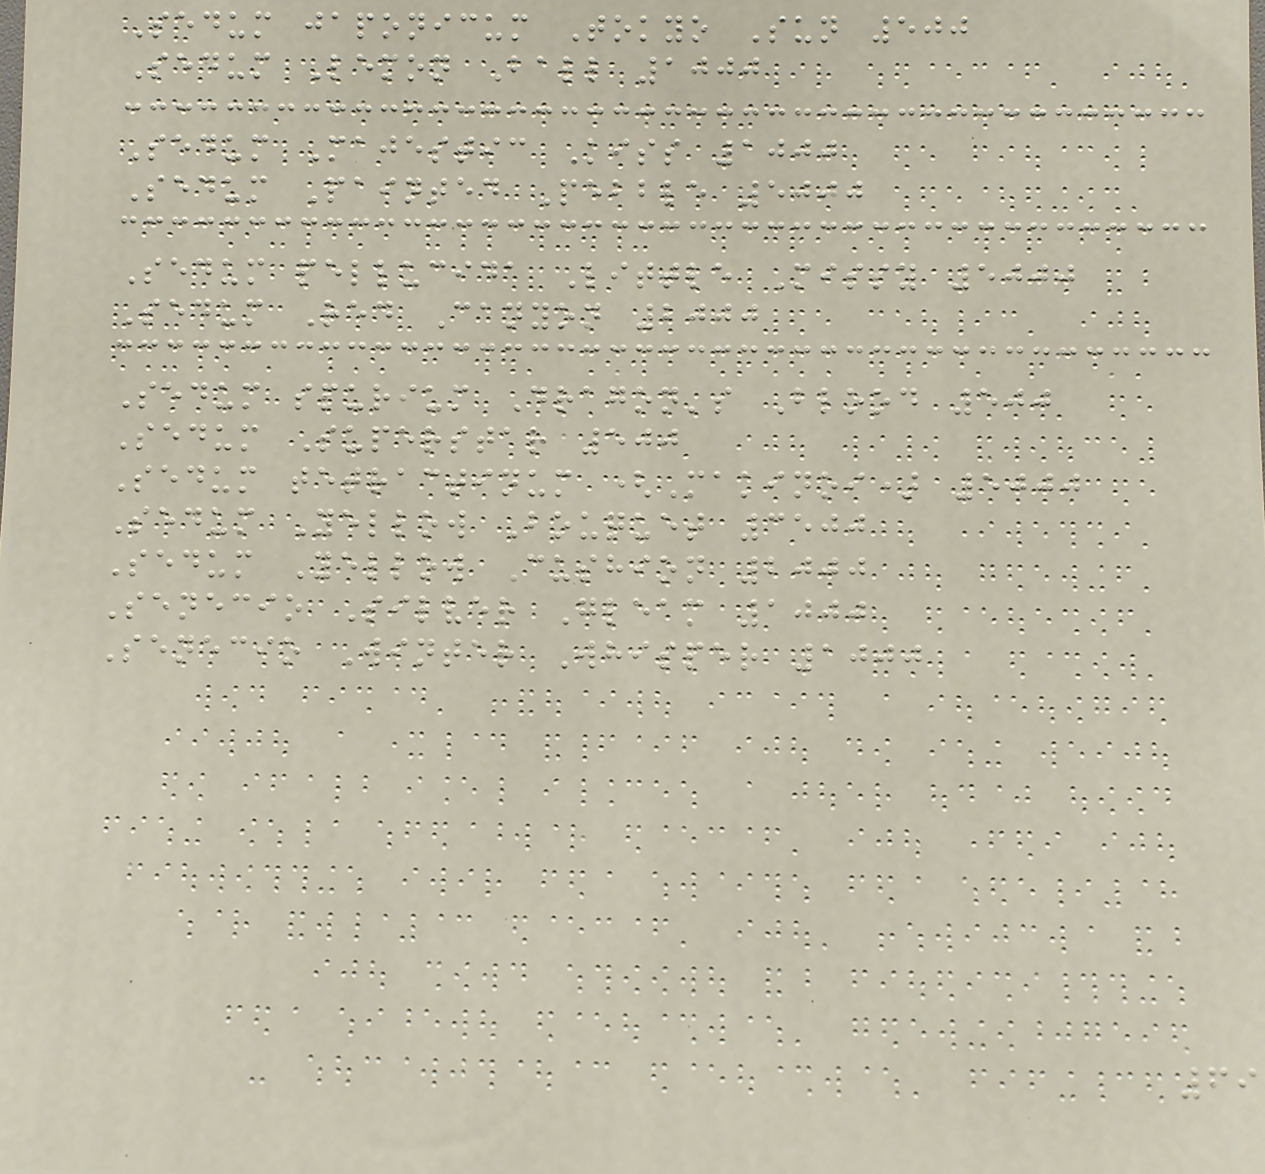Sedum japonicum Tokyo Sun 500
Sedum Lemon Ball 1000
Sedum Majestic Kiss 1000
Sedum Painted Pebble 5000
Sedum pellucida Little Missy 5000
Sedum Red Canyon 2000
Sedum spurium Dragon's Blood 500
Sedum Superstar 500
Sedum tetractinum (Makinoi) 5000
Sedum Yellow Bouquet 3500
Sedum Yellow Cushion 2000
Senecio Silver Gleam 1000
Senecio Winter Whisper 1000
69
